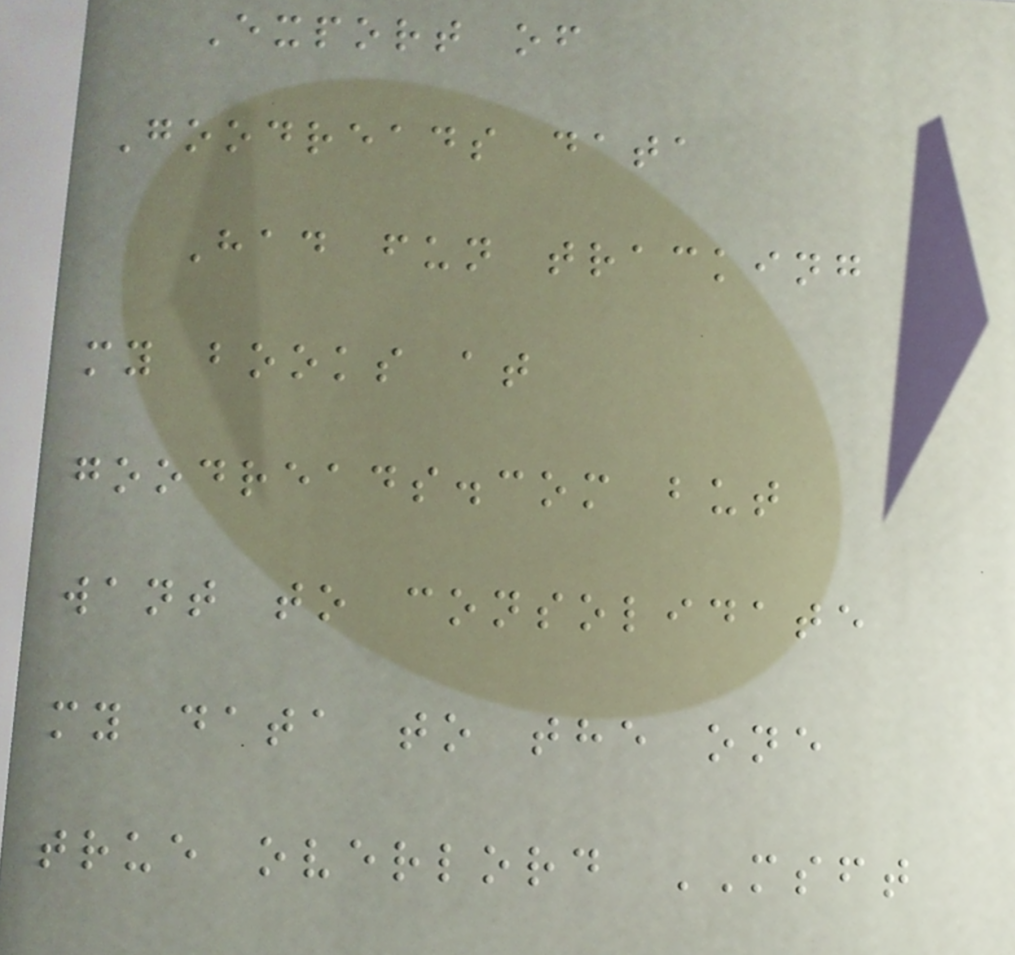Export of
Goodreads data
Had fun tracking
my books at
goodreads.com but
want to consolidate
my data to the one
true overlord MSFT
